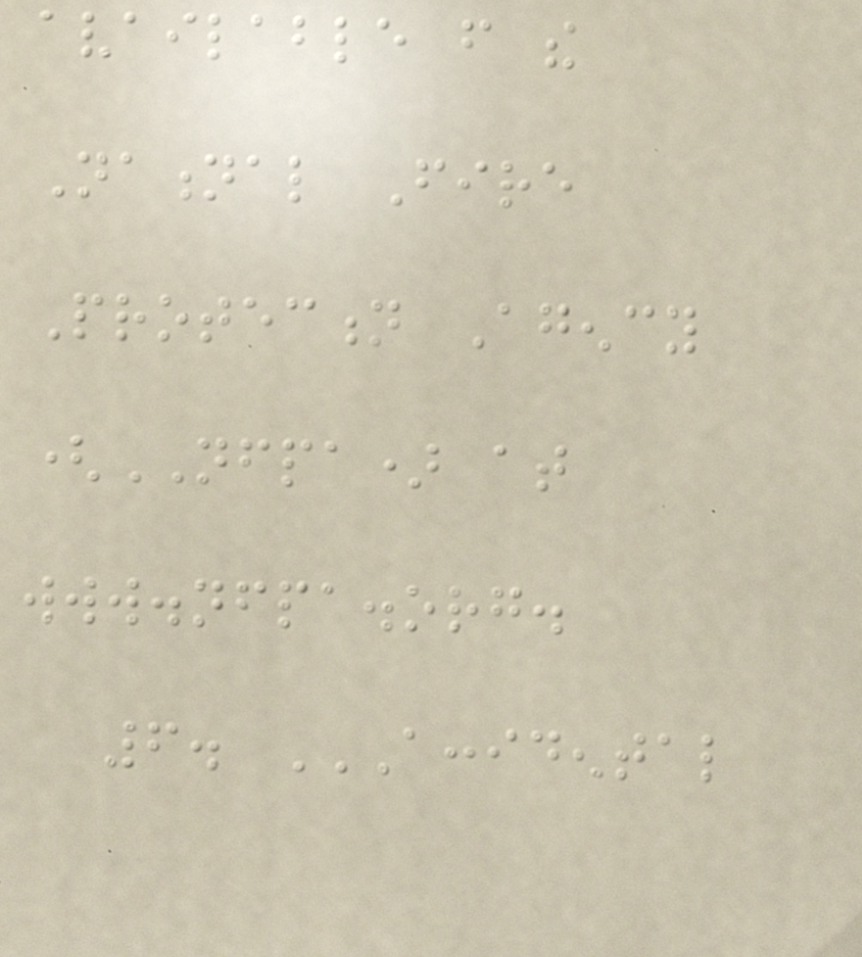available from the
National Fire
Protection Agency
(NFPA) at
www.nfpa.org.
6. ACCIDENTAL
